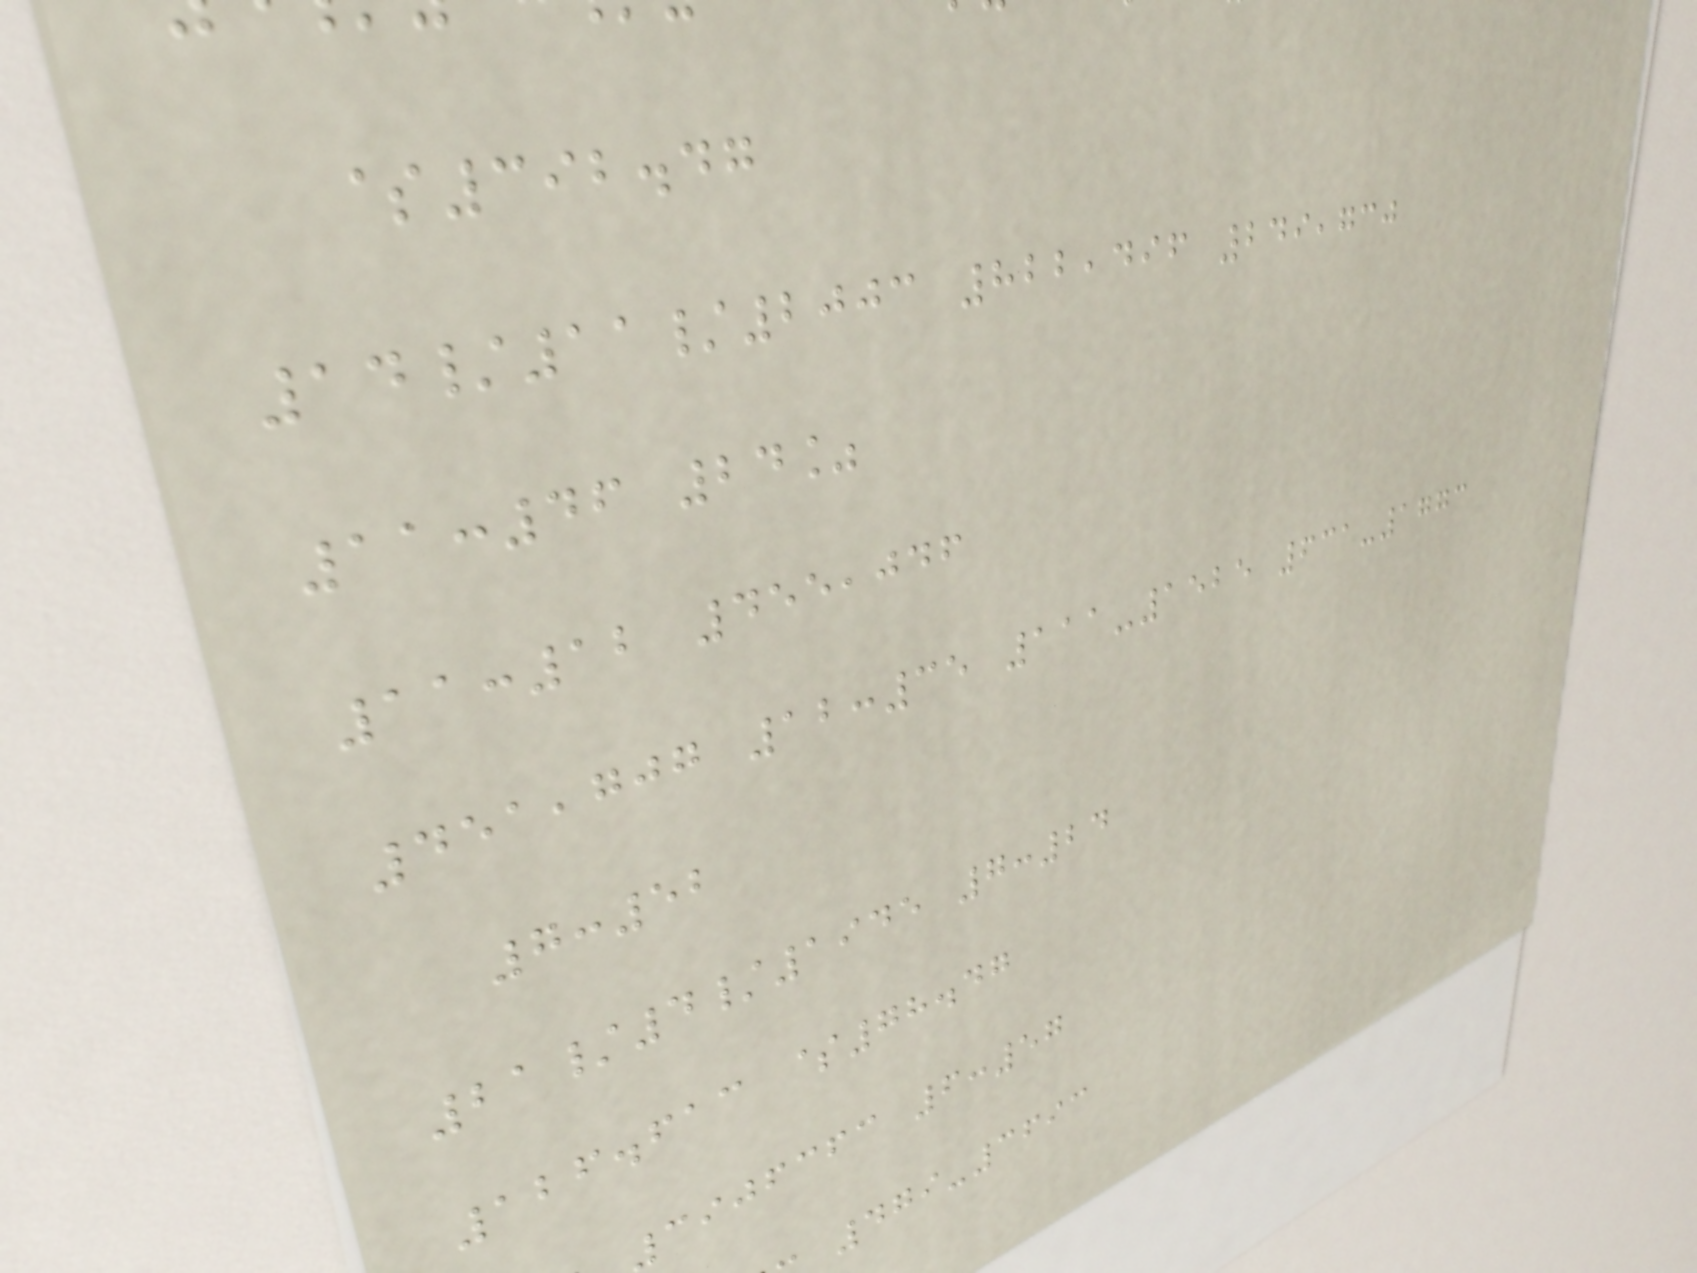$392.47
14/11/2003 822,496 249,730
11:46 24%
11:12 455,046
451,707 12:35 111-1525 631-1773
7:52
21/4/1945 7:24
126.613 $78.47
cijfcfc 6:57
479-3693
